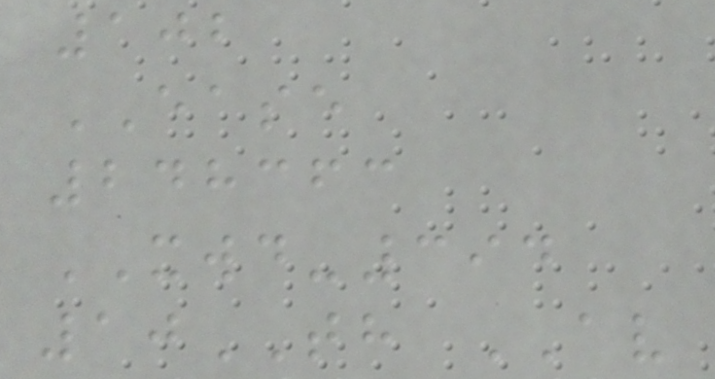102
EASE
248363
XWD-394
10TH AV
